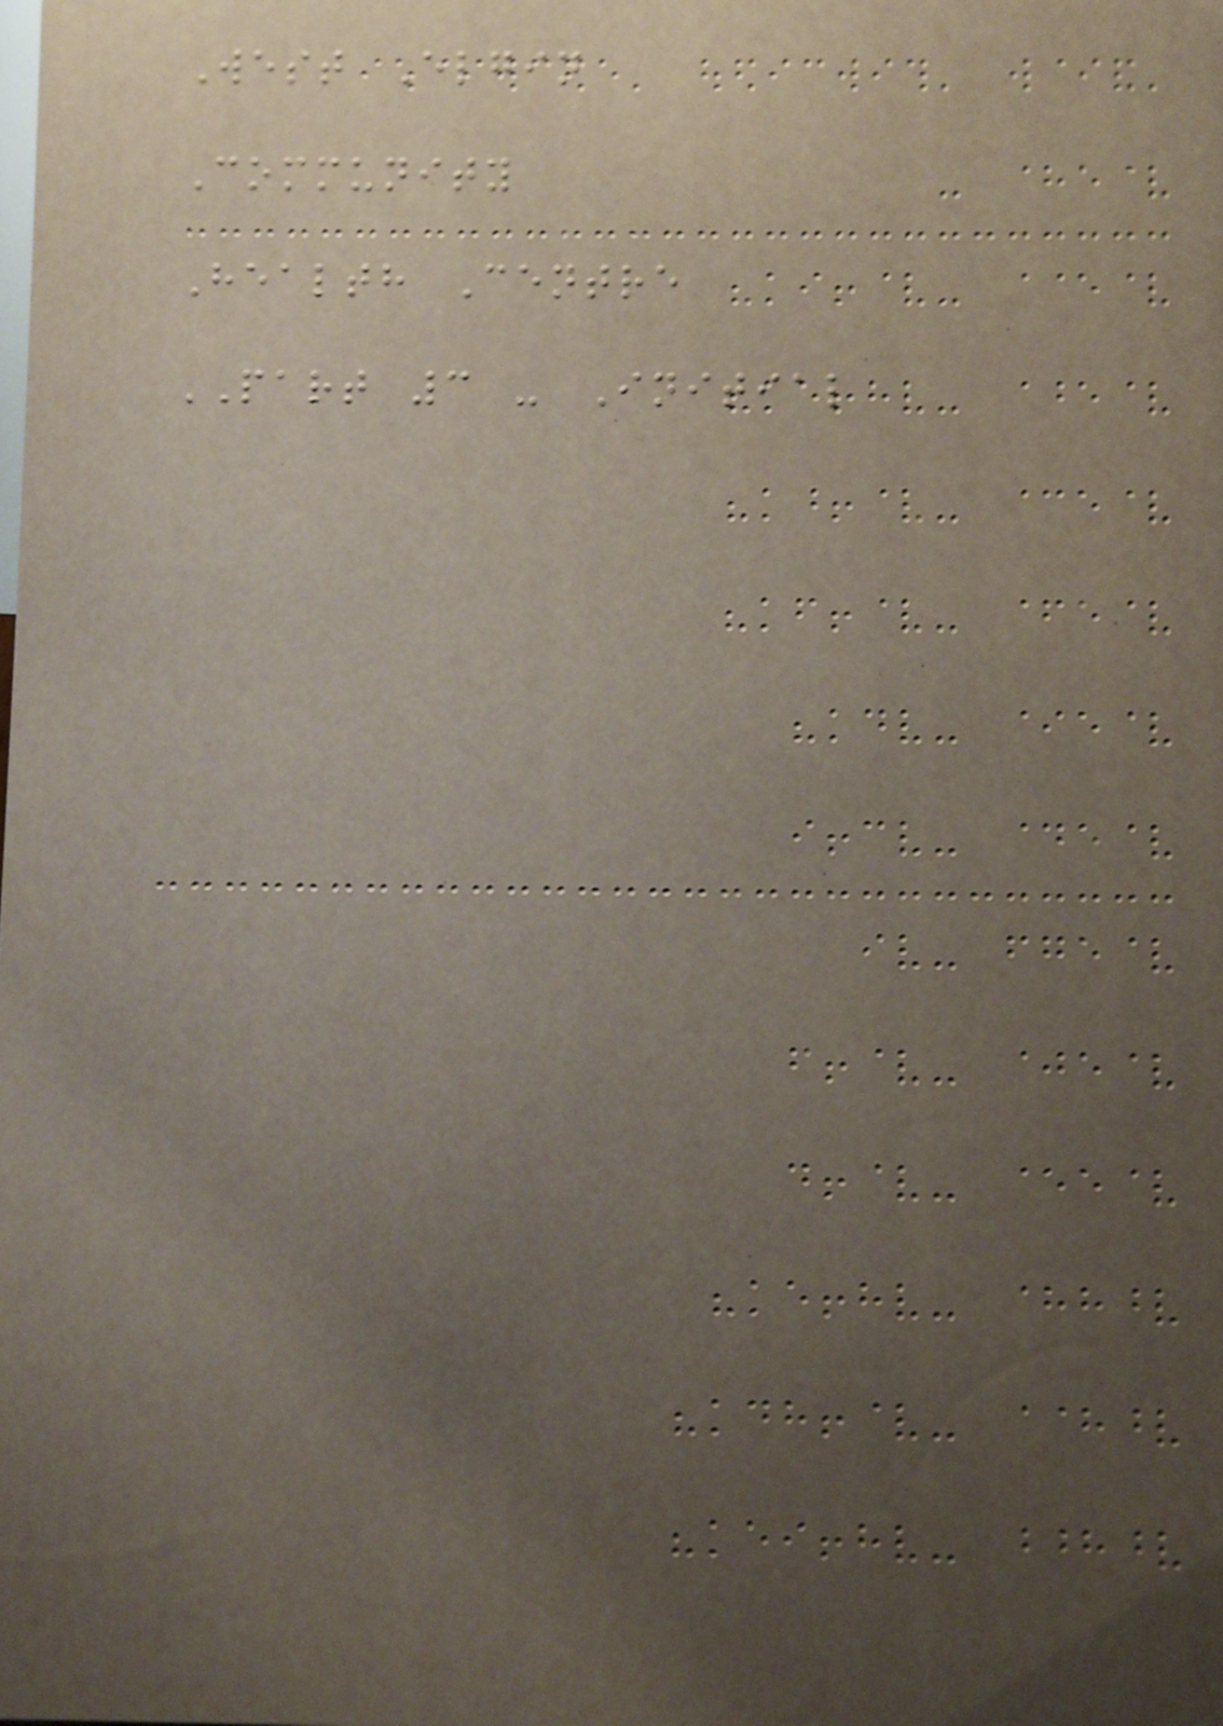West Elgin
Community
Health Centre
PART 3 - Initial
